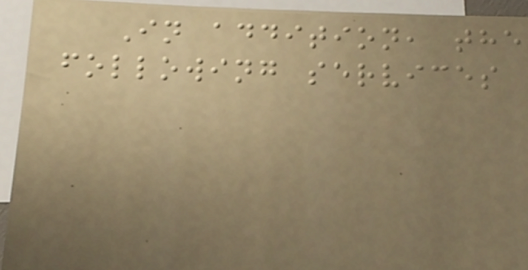In addition, the
following services
